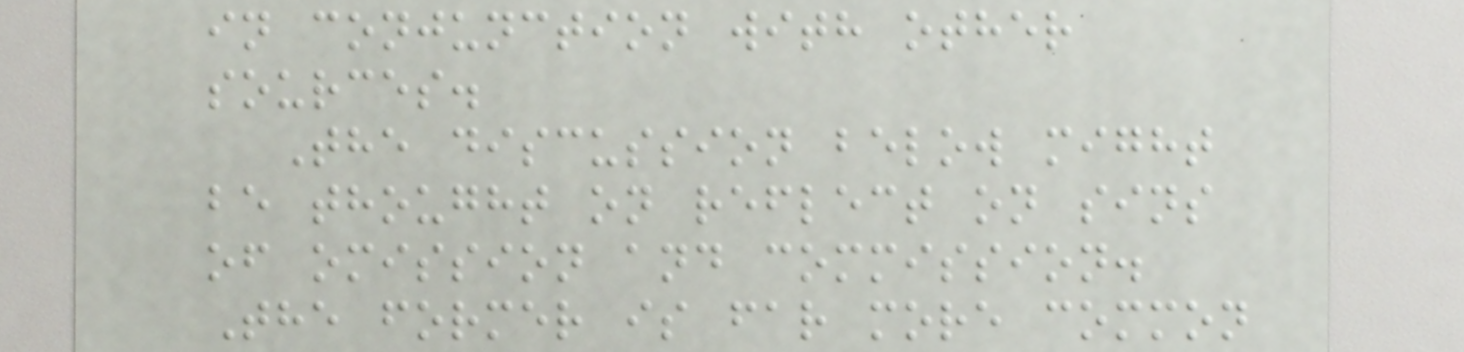in conjunction with other
sources.
The discussion below might
be thought on reflect on sins
of omission and commission.
The former is far more common
